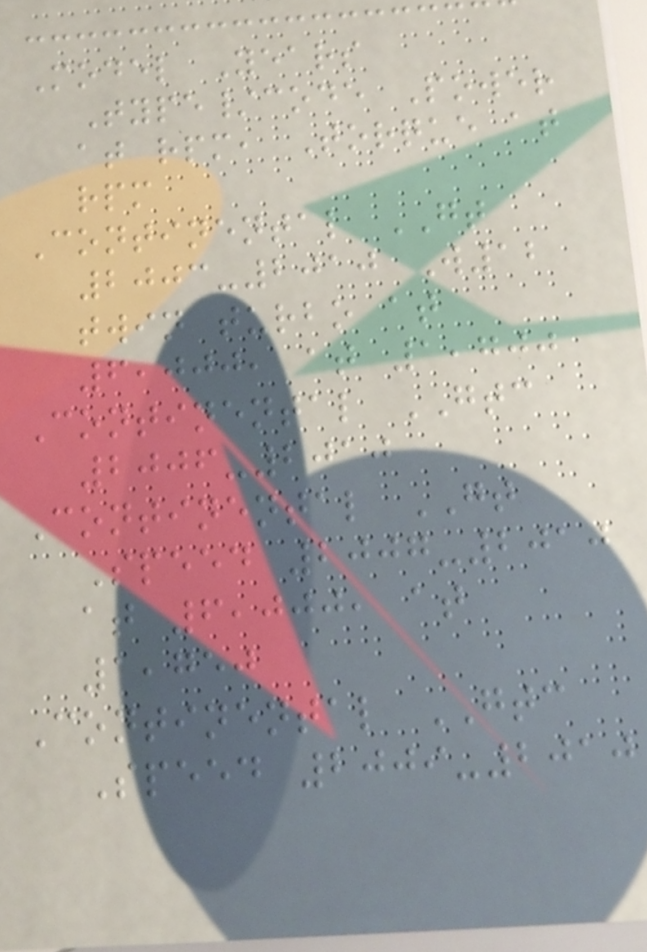Model Years
Type/code Power
at rpm, Torque at
rpm
Continental GT
2003-2010 W12
twin turbo at
6,000, at 1,700
Continental GTC
2006-2010
Continental GT
Speed 2007-2010
at 6,000, at
1,750
Continental GTC
Speed 2009-2010
